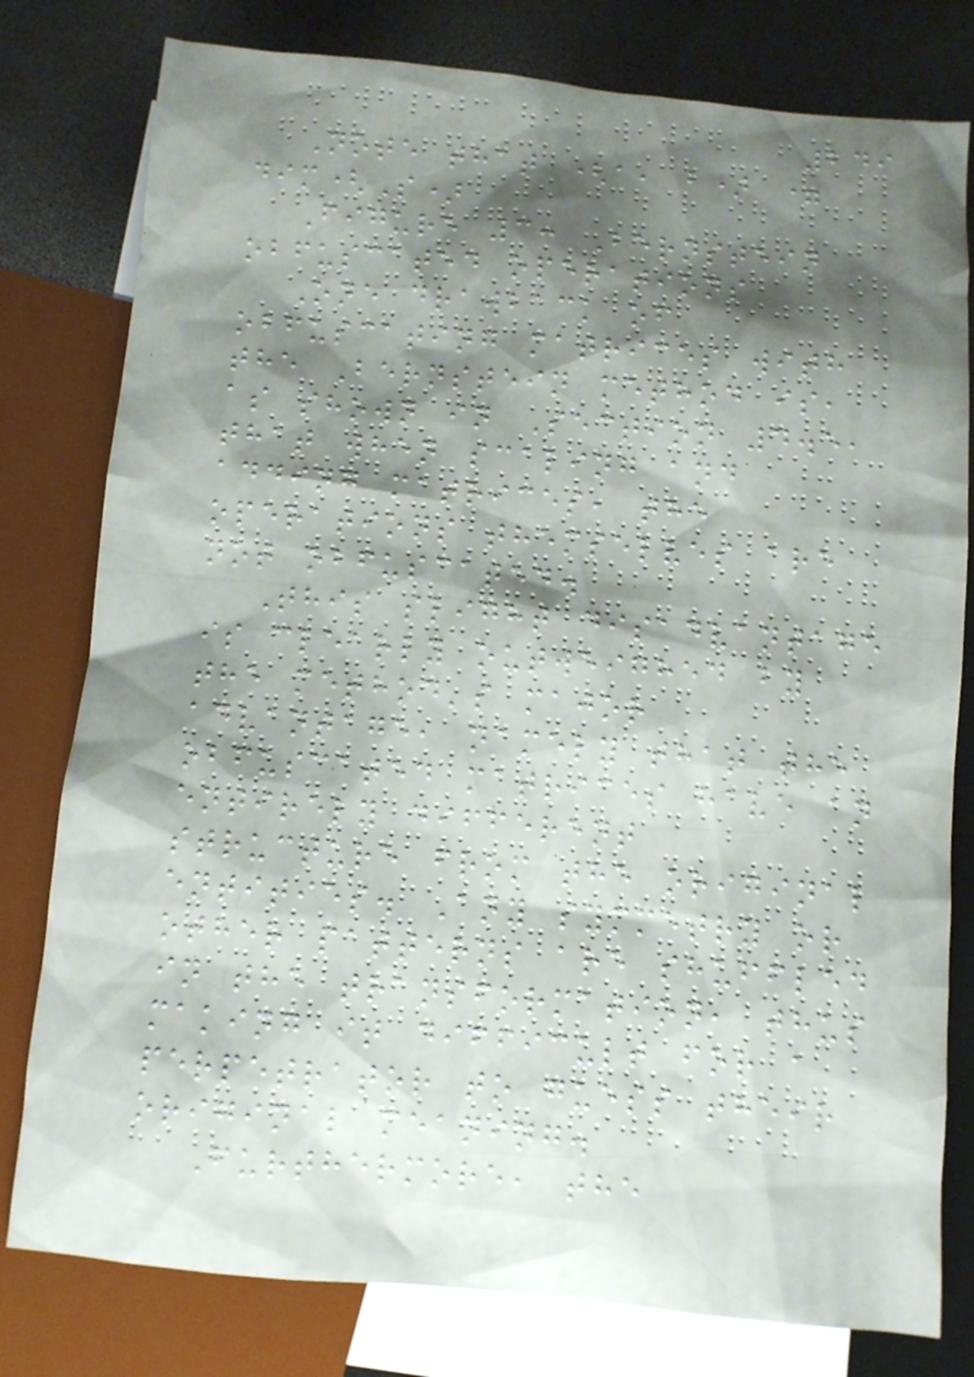249
Note that (a, b) =
dim(S)
Figure 3: Bernstein
obfuscated operations
One drawback of
obfuscating matrices with
the Bernstein method is,
as shown in Section 4.5,
that when scaling and
adding matrices, the
operations themselves are
not obfuscated.
This slight disadvantage
is clearly outweighed by
the method's major
advantage, namely that the
obfuscated matrices have an
entirely different
structure from the original
entities. Any symmetry or
other patterns are shuffled
in the transformation, thus
making it difficult for a
perpetrator to guess their
original meaning.
Furthermore, the
